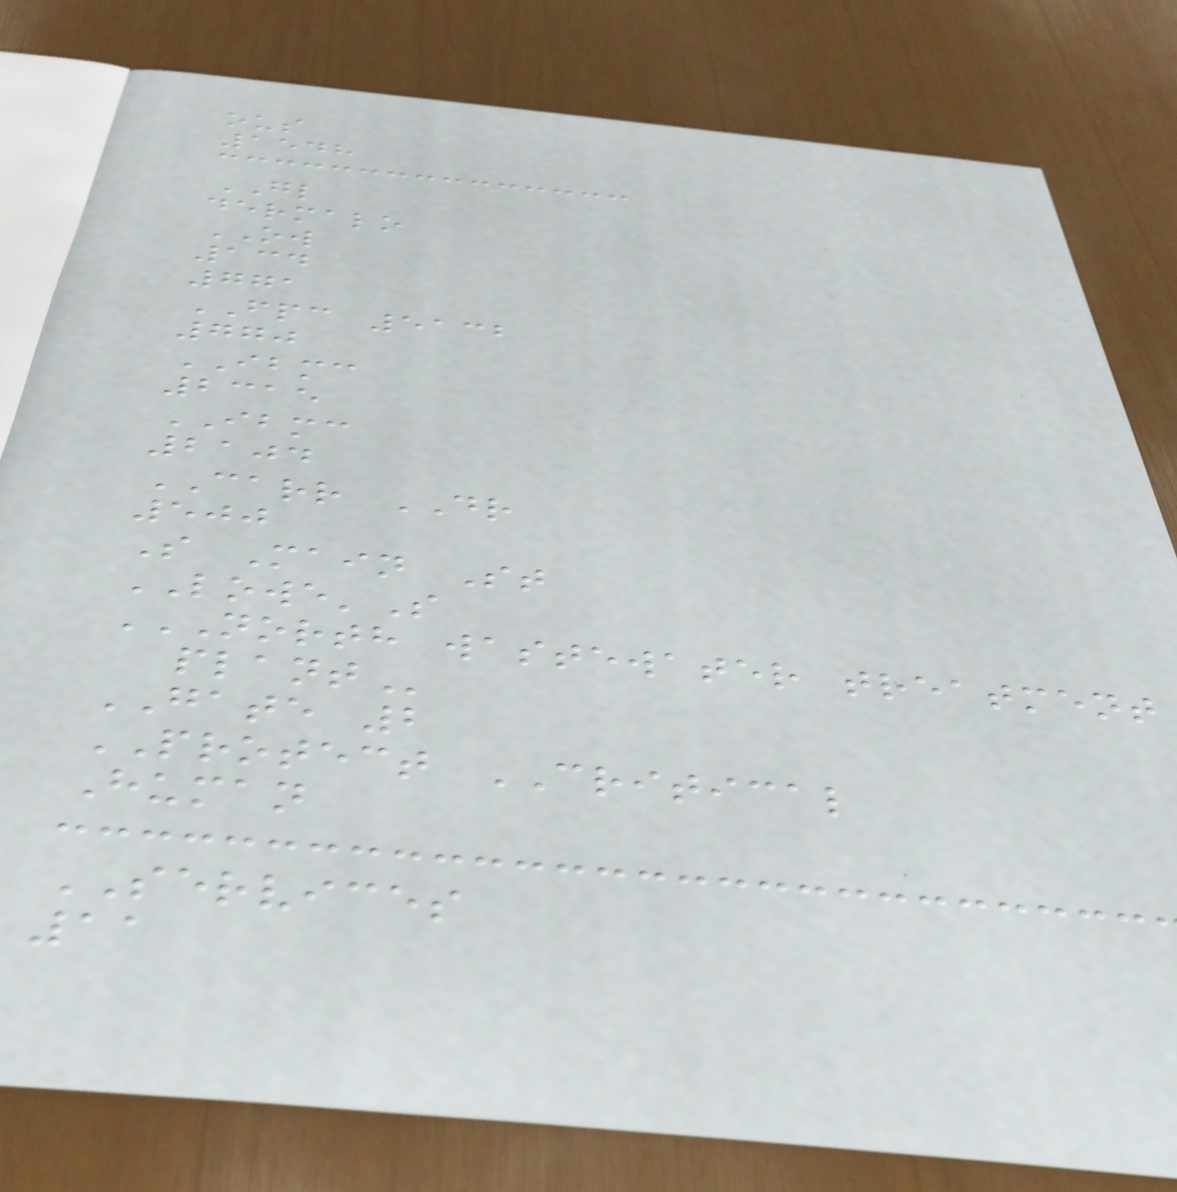ous
1548
GL
dermalo
OW
134
771
FPC 5132
770
IBMC
2315
IBMC
2104
CARR DR
500
S Main St
LOWE'S
NORTH WASTEWATER TREATMENT
PLANT
GATE 2
PROTECT CRITICAL
Human
SERVICES
11
